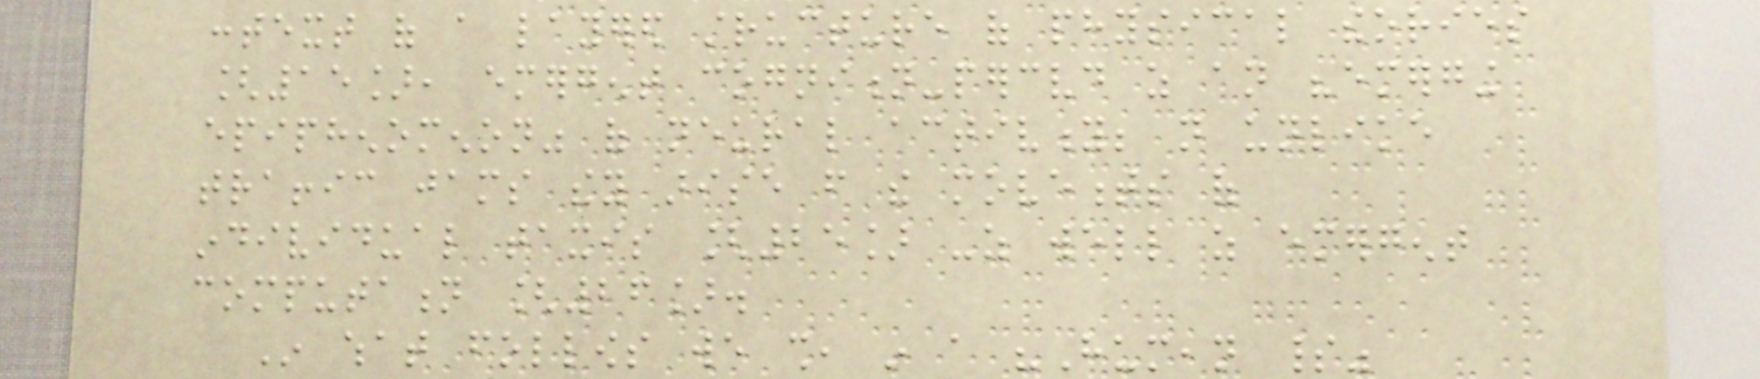context of a layered structure of physical theories
[15], emergent cognition-perceived as an "emerging
epiphenomenon" of neural activity; not unlike
traffic jams they arise from the movements of
individual taxis [25] -as well as emergent
computation [26].
In what follows we shall, in a "Humean spirit"
